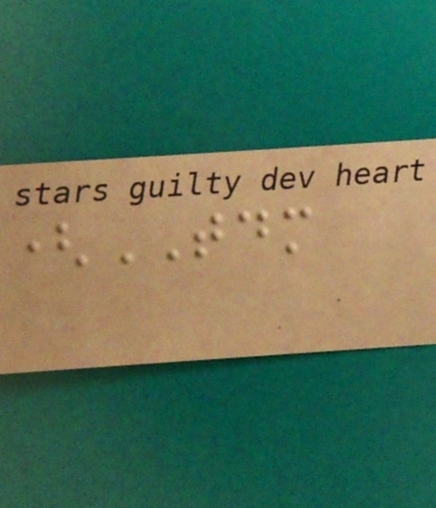(TDM
